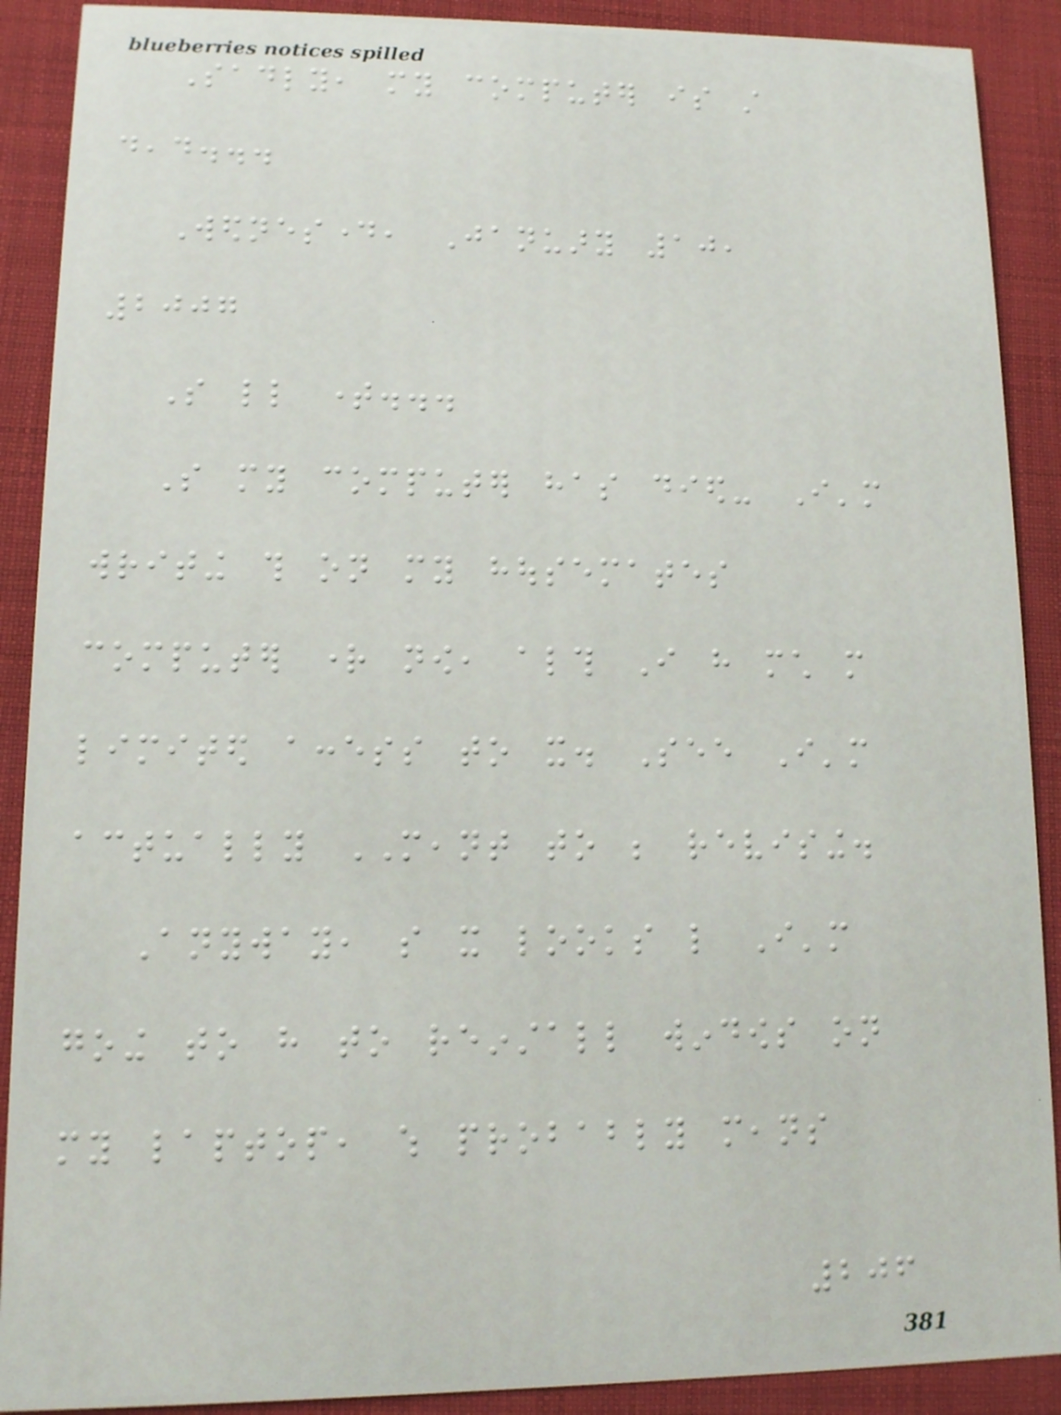Sadly, my computer is still
dead...
Wednesday, January 10,
2007
So little time...
So my computer has died- I'm
writing this on my housemates
computer right now, although I have much more
limited access to it. See I'm
actually MEANT to be revising.
Anyway, so it looks like I'm
going to have to reinstall windows on
my laptop, which probably means
206
